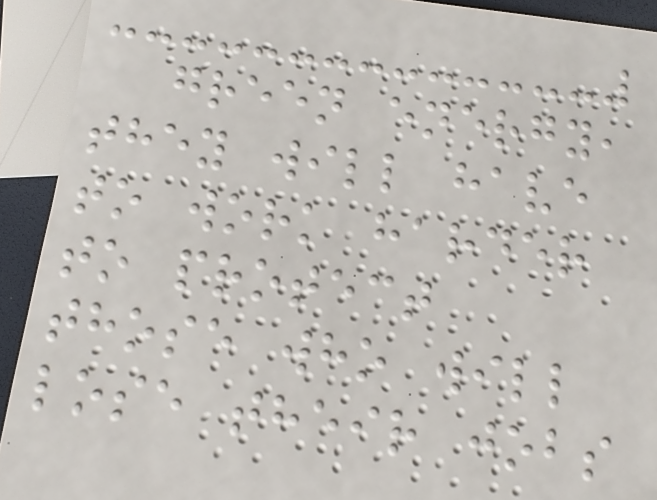green energy,
they will have
to work harder
to protect
those who will
lose their jobs
